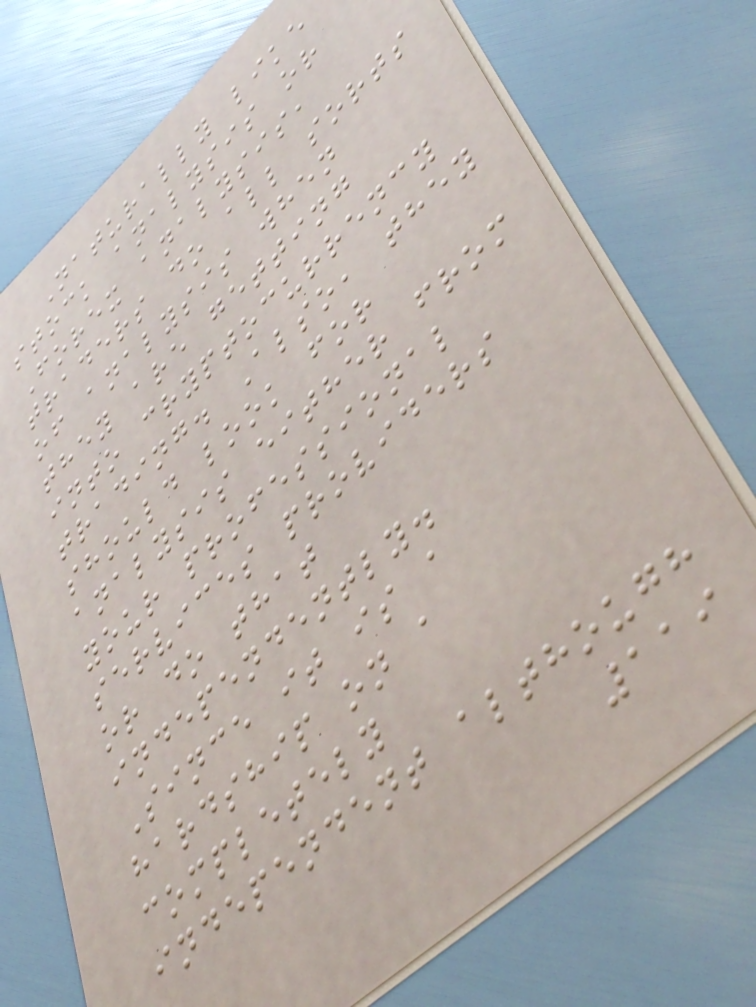Naturally like
stock analysis or
Forex analysis,
traders do all sorts
of analysis when
they are getting
into cryptocurrency
trading. Also, they
should look for
analysis either from
your professional
services providers
or do that
independently.
Since it is a
hardship on a
completely
independent although
119
